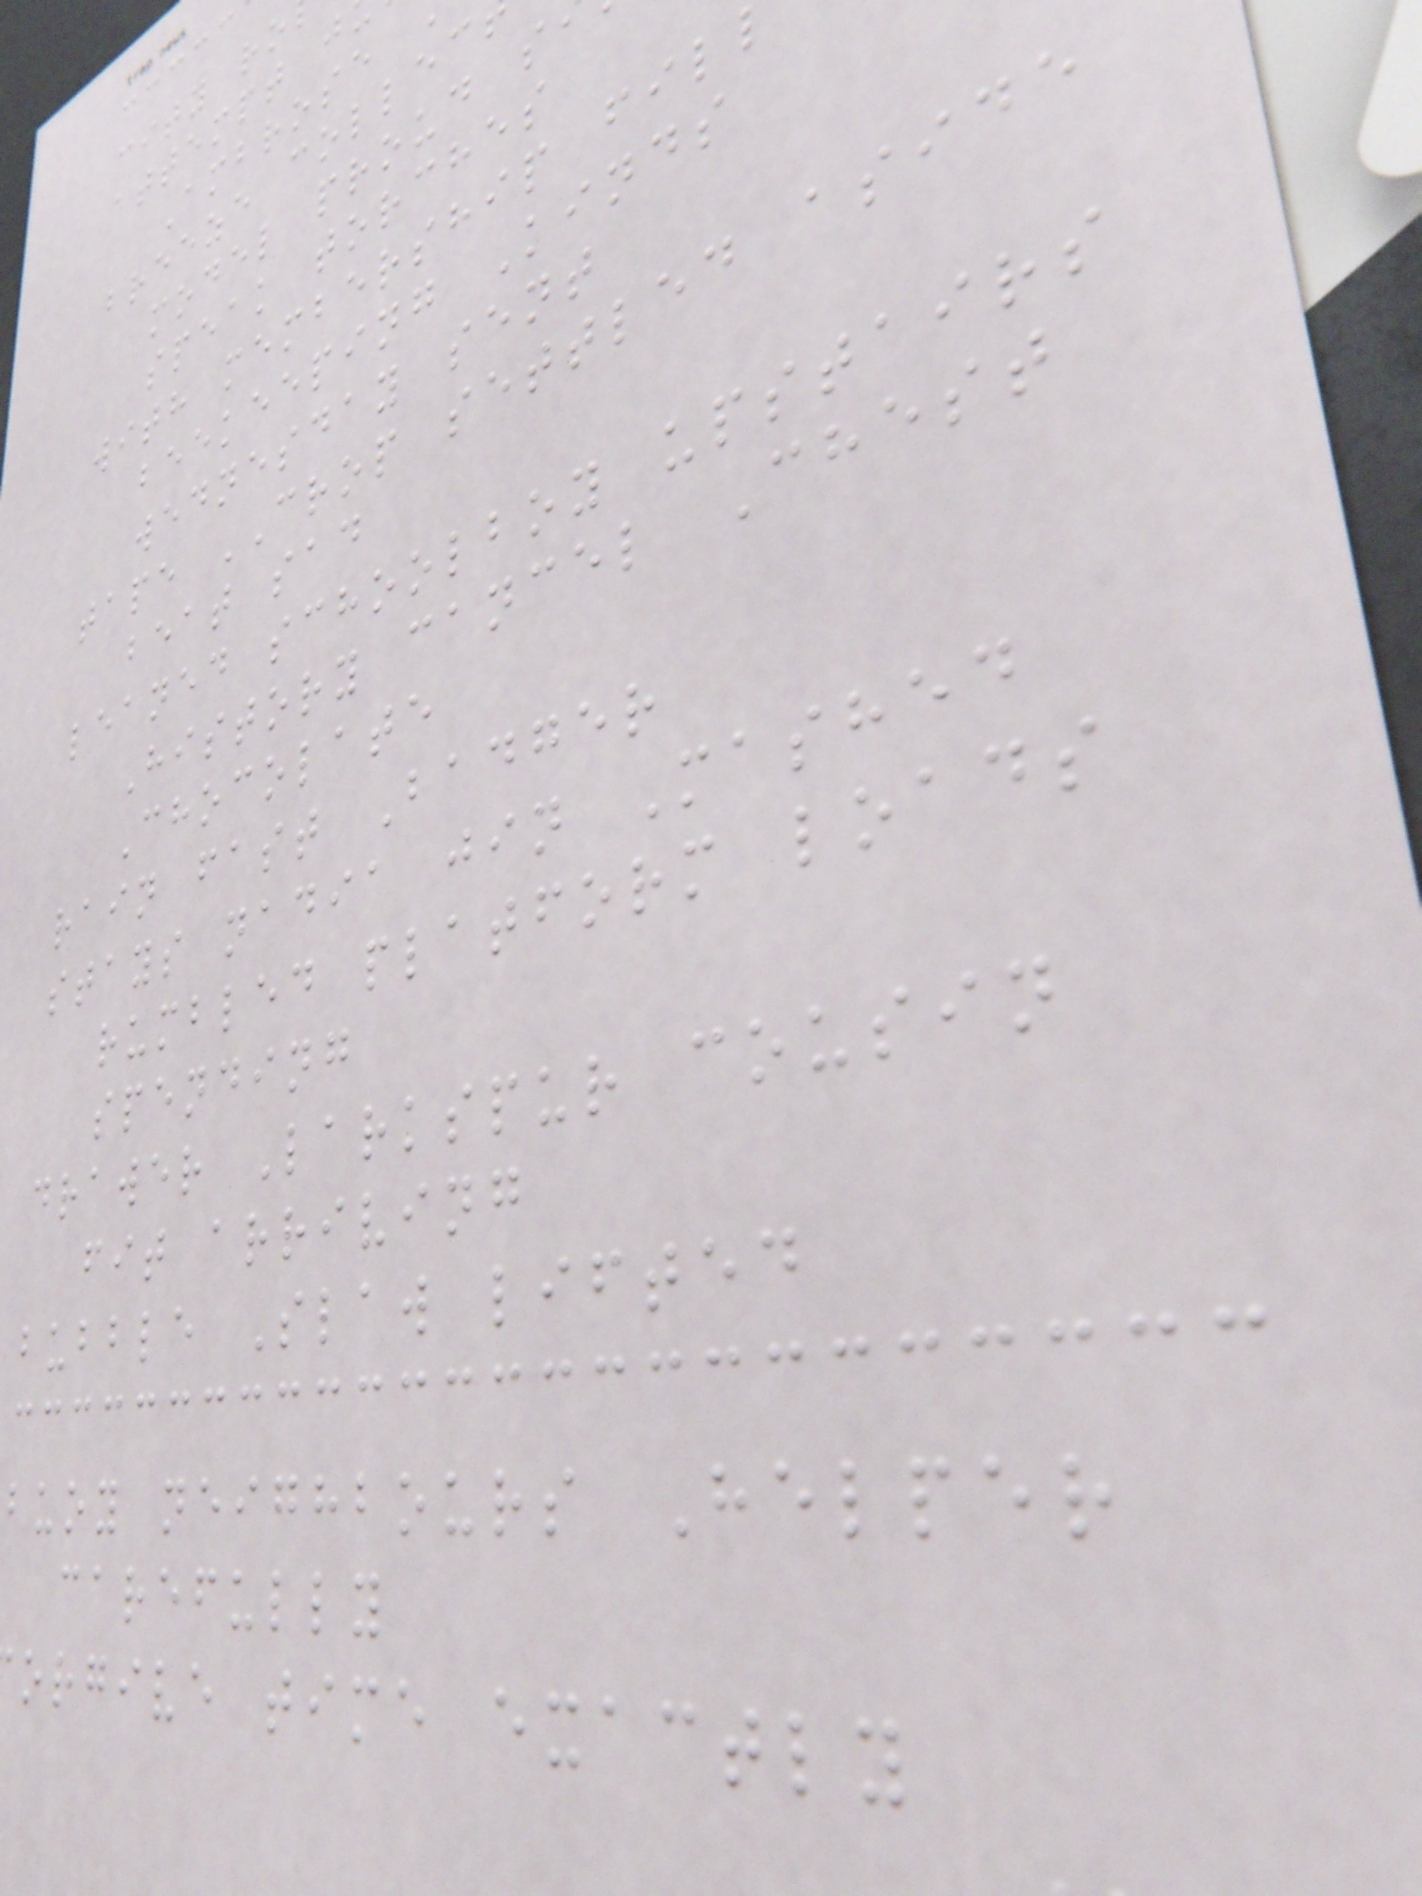city ro
attempt j
Ambrose
breeze collec
model proud s
speak torches
with membership fil
beekeeping Kinds
wednesday sent
tape CROP settled aside
beat sad
leaned schoolboy upstairs
History cancel Chest
Chocolate
rain fast Badger
stays nadia jin Mashed
rumbled platform loads
spending
drawer Larkspur cousin
fit arriving
bubble Slaw lifted
buoy neighbours Helper
carefully
orgive time exactly
